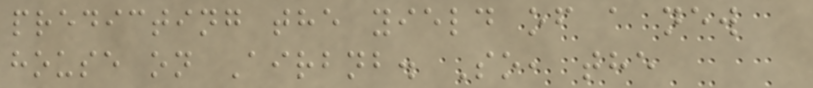predicting the yield of a new
house on Airbnb. So, the
